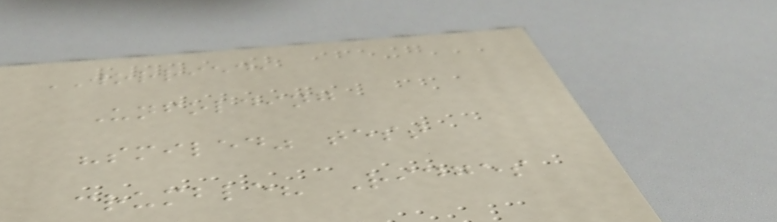WORRIED,
Unfolding
"smiled" test
crumble? Ridges
